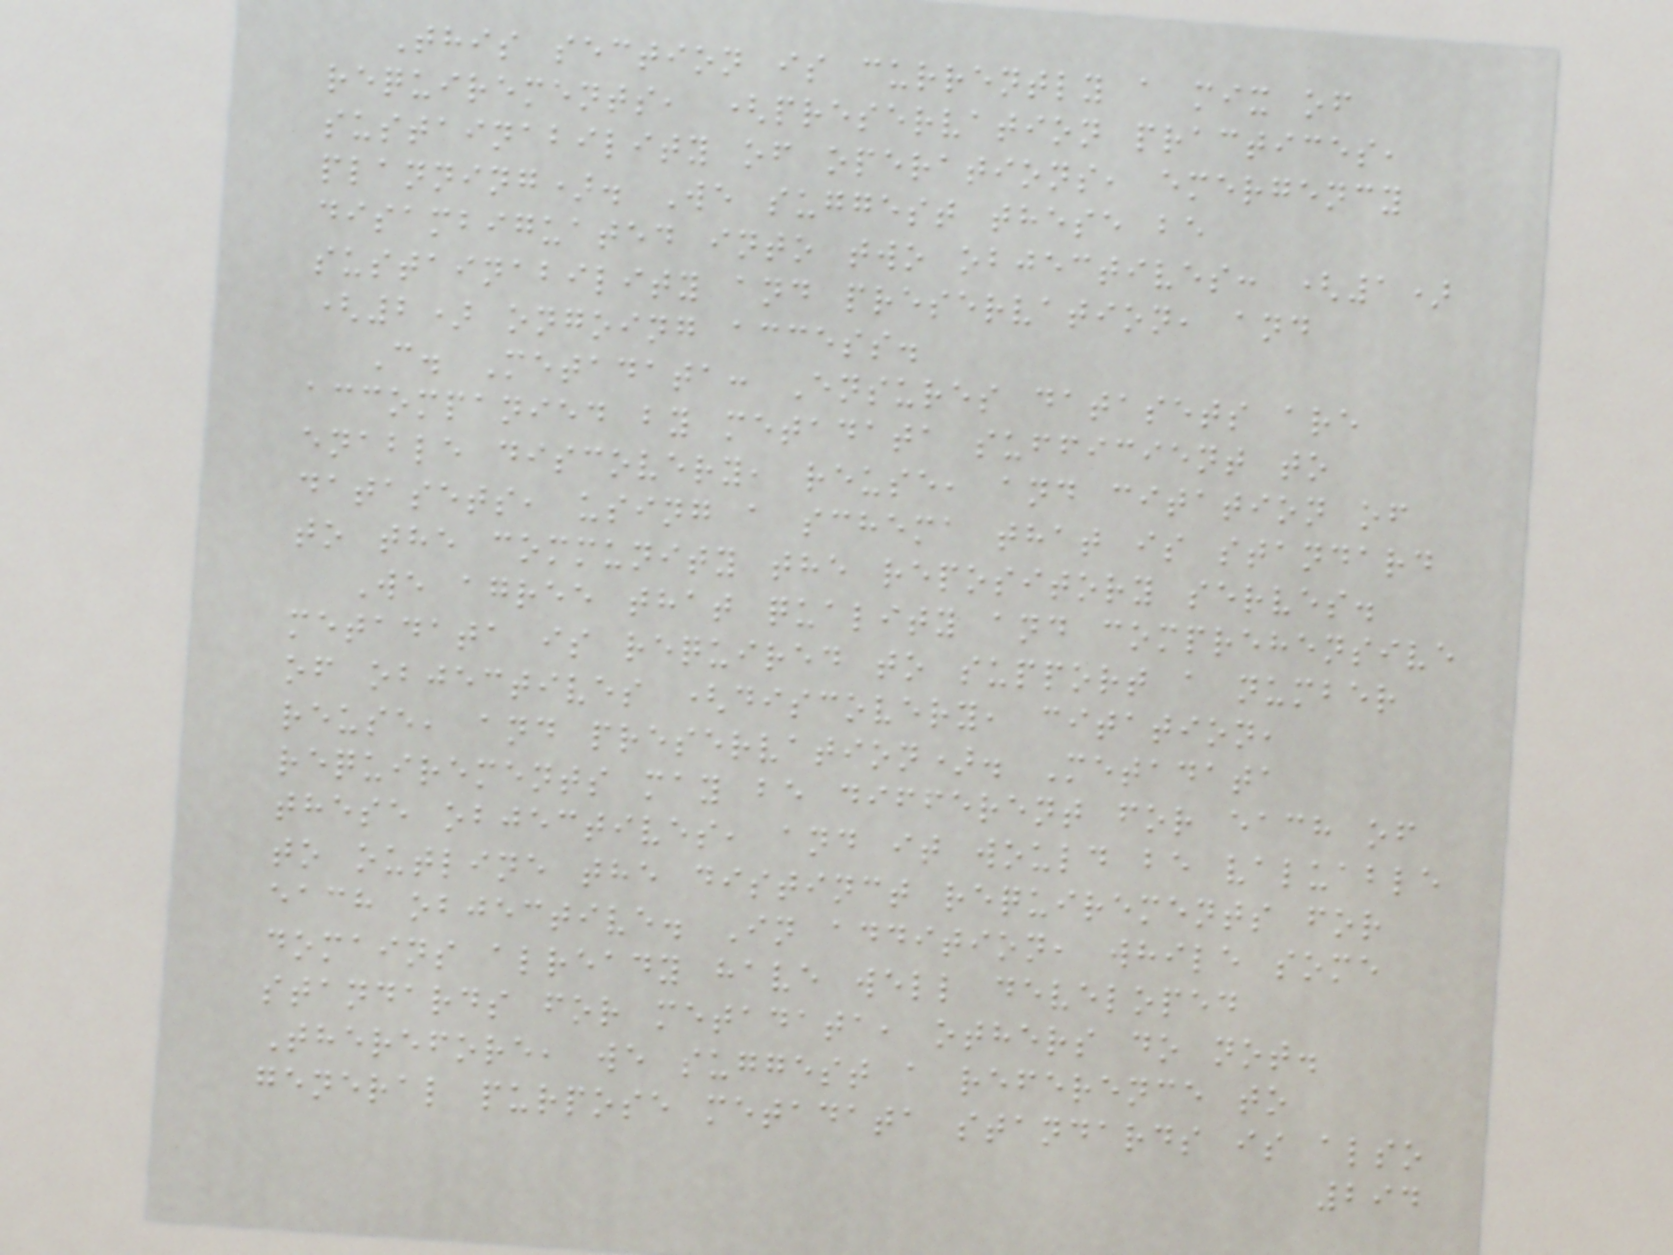This section is currently a mix of
requirements, (preservation practices,
sustainability of operations, emergency
planning). We suggest these be
disambiguated into two objectives: (1)
sustainability and preservation, and
(2) ongoing access.
C. Metadata: Ensures datasets are
accompanied by metadata sufficient to
enable discovery, reuse, and citation of
datasets, using a schema that is standard
to the community the repository serves.
We agree that quality and comprehensive
metadata is required to support a number
of objectives (discovery, citation,
reuse, and preservation). Metadata
requirements may be different for each of
these objectives, and it would be valuable
to outline the distinct requirements for
each objective. In addition, while some
domains already have well developed
standards for metadata, others do not.
Therefore, we suggest a reference to
general purpose metadata standards is also
294
